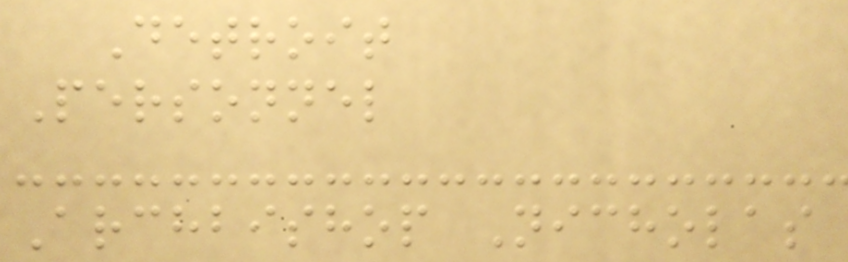Detroit
Personnel
Archbishop Nicholas
